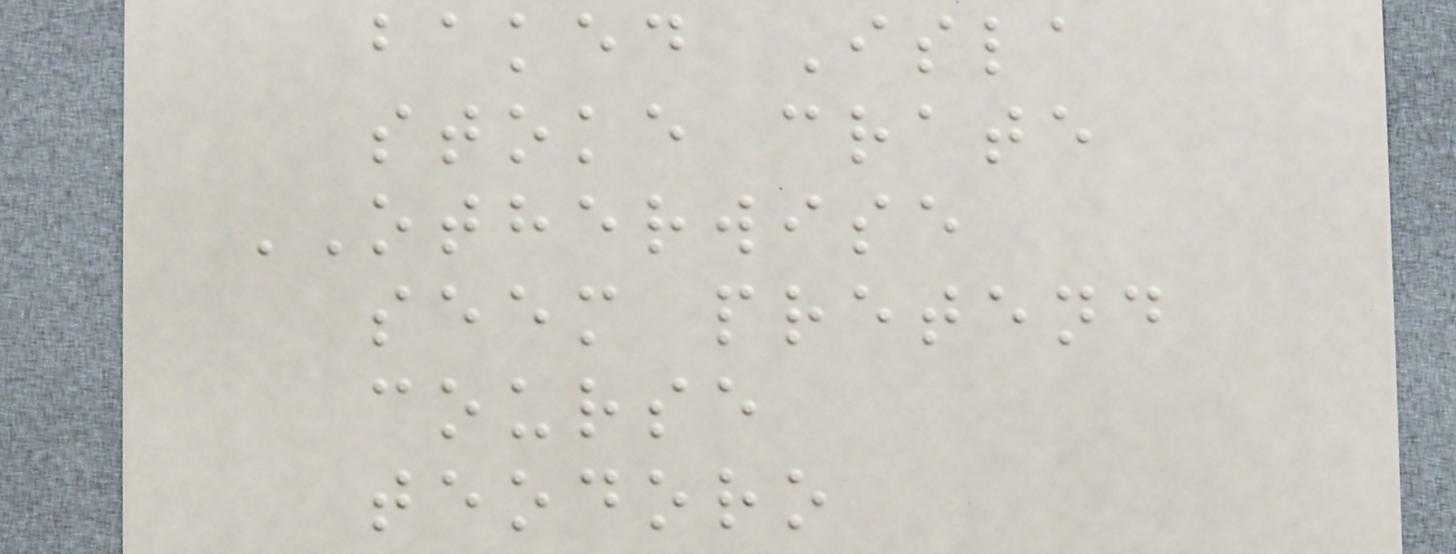baked Isla
stoke crate
OTHERWISE
seem pretend
course
teodoro
